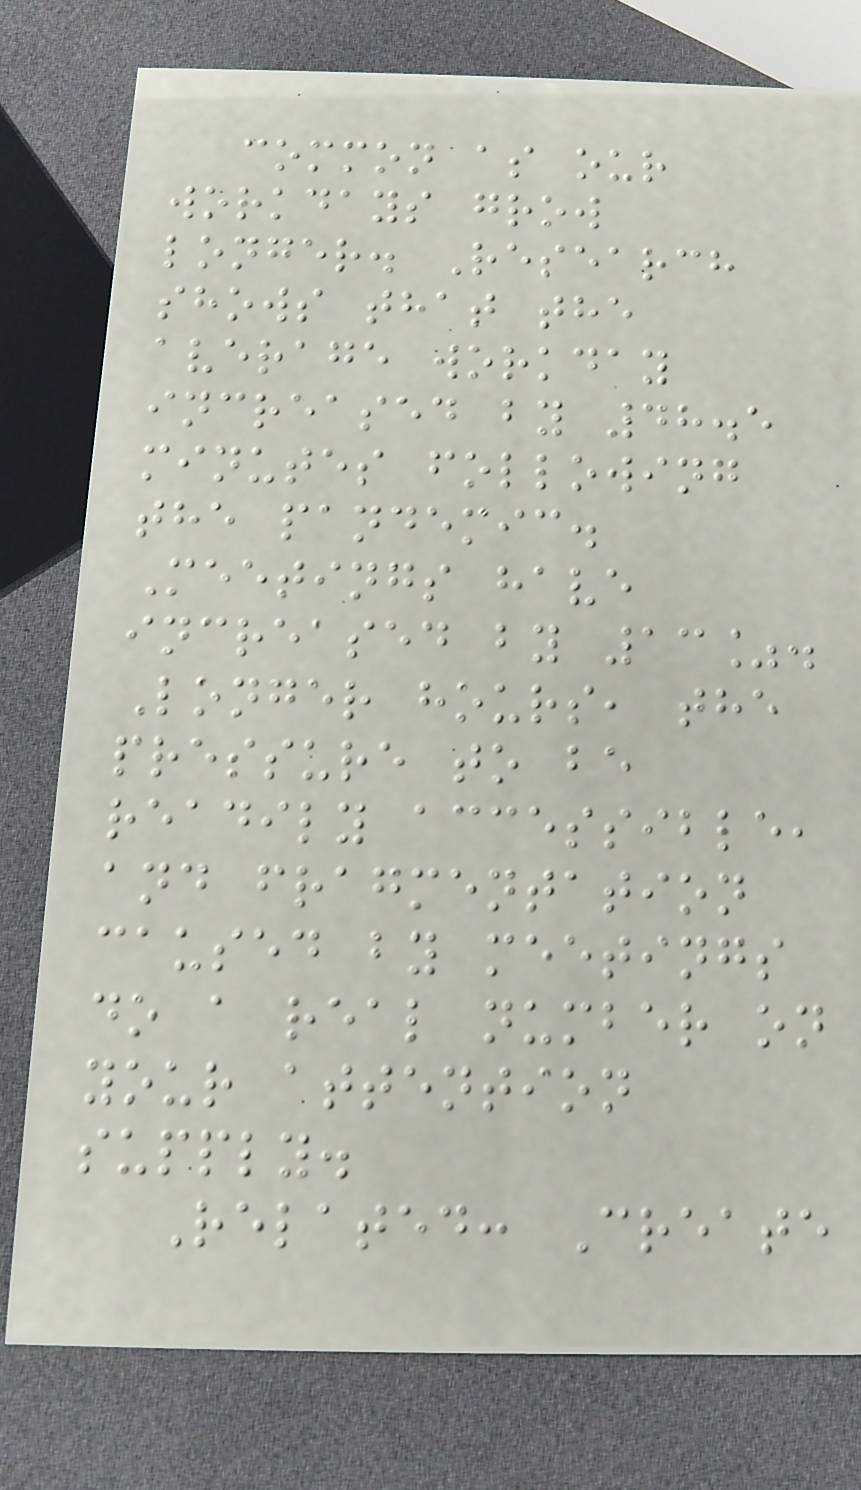common as our
workdays grow
longer. Research
shows that the
average workday
increased by 48.5
minutes following
the pandemic.
Meetings have
increased by 13%.
Longer hours, the
pressure to be
readily accessible,
and fragmentation
caused by meetings
do a real number on
your attention
supply.
Related: Create
